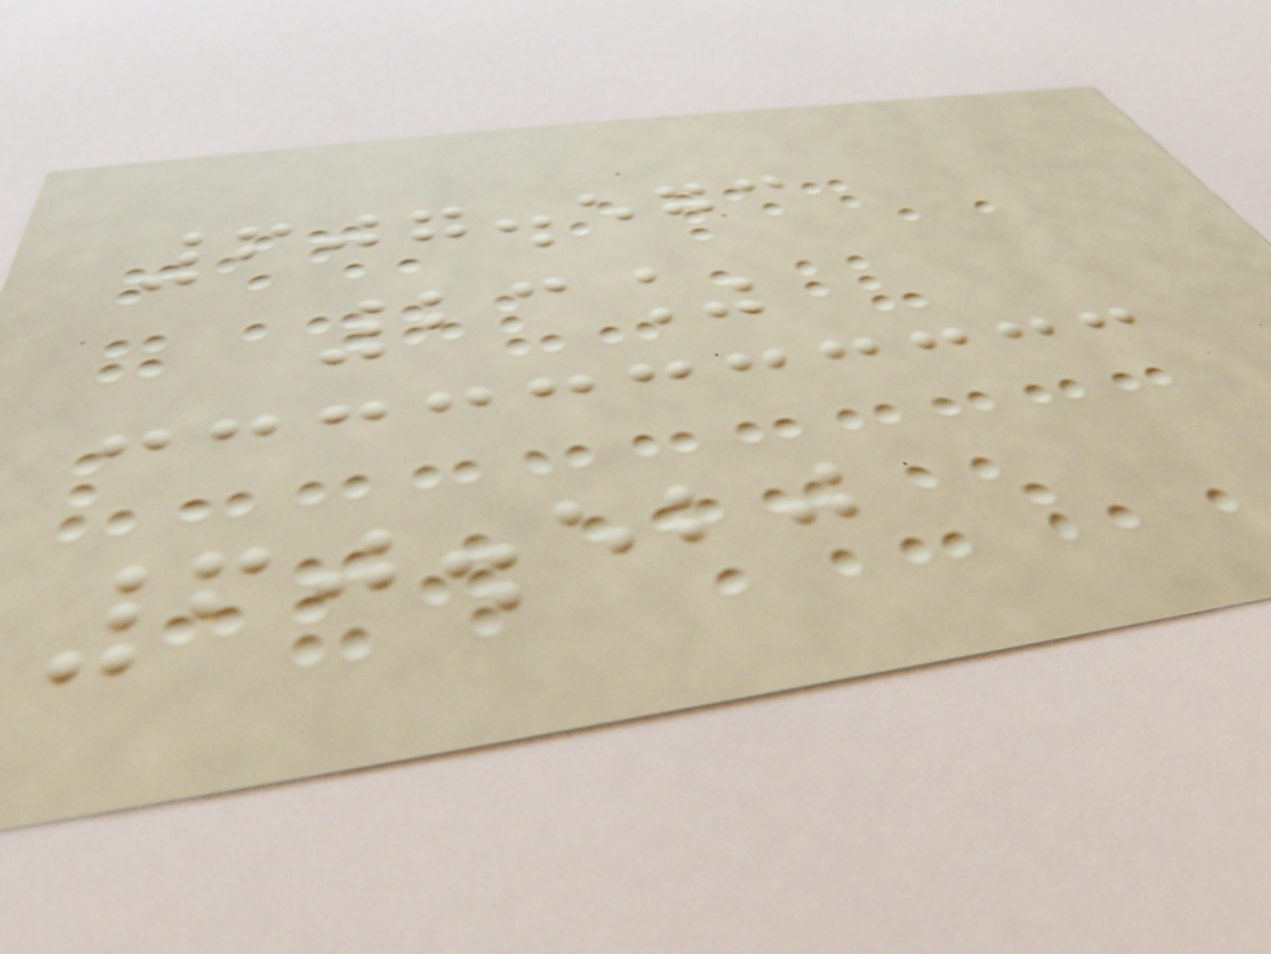607.573
23%
60.520
